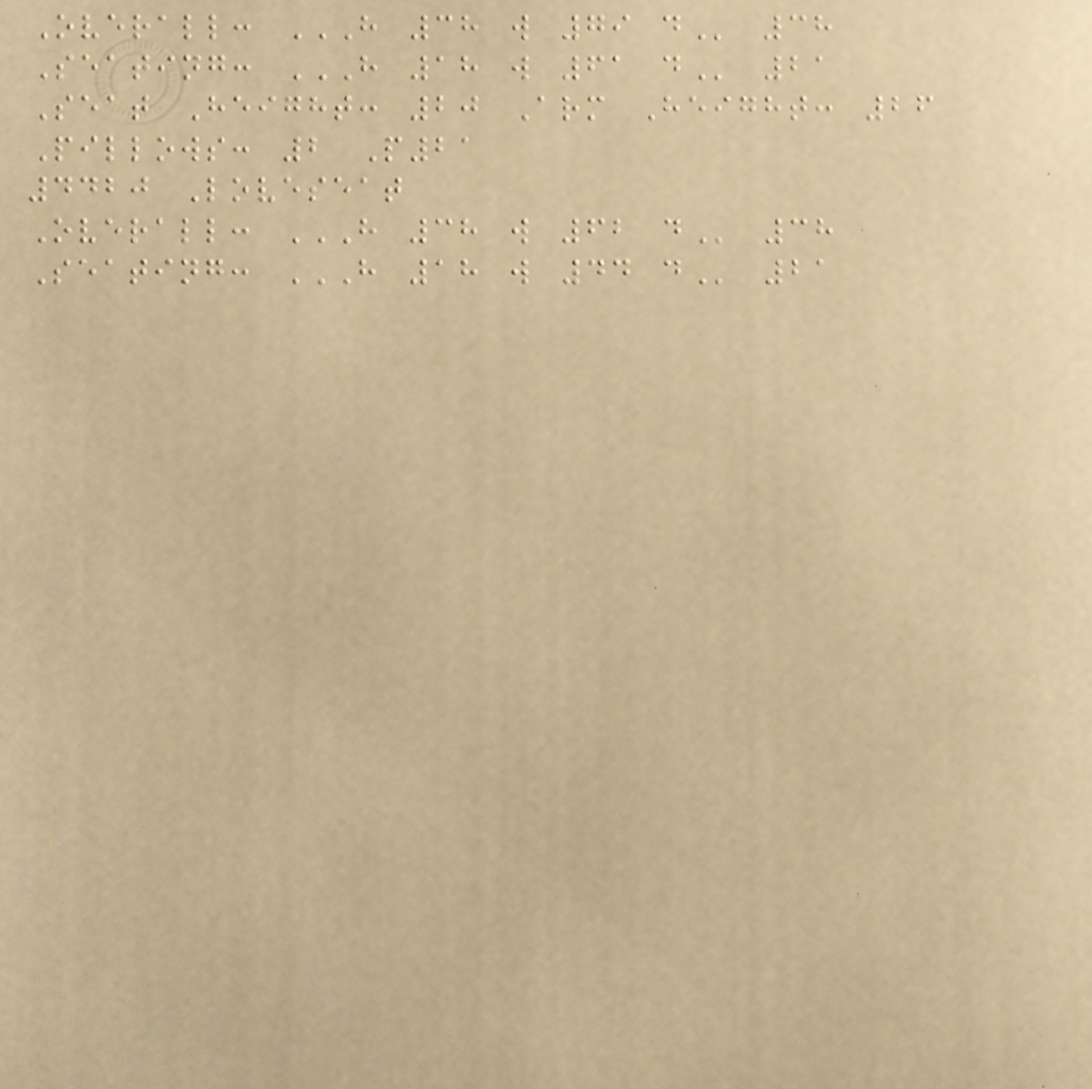Overall: H 38 W 79 D 38
Seating: H 18 W 61 D 21
Seat Height: 20 Arm Height: 26
Pillows: 2 P21
4420 Loveseat
Overall: H 38 W 62 D 38
Seating: H 18 W 44 D 21
